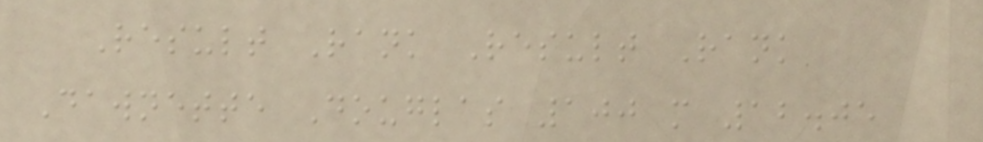Result Rank Result Rank
Dawnette Douglas 100 m 12.05
